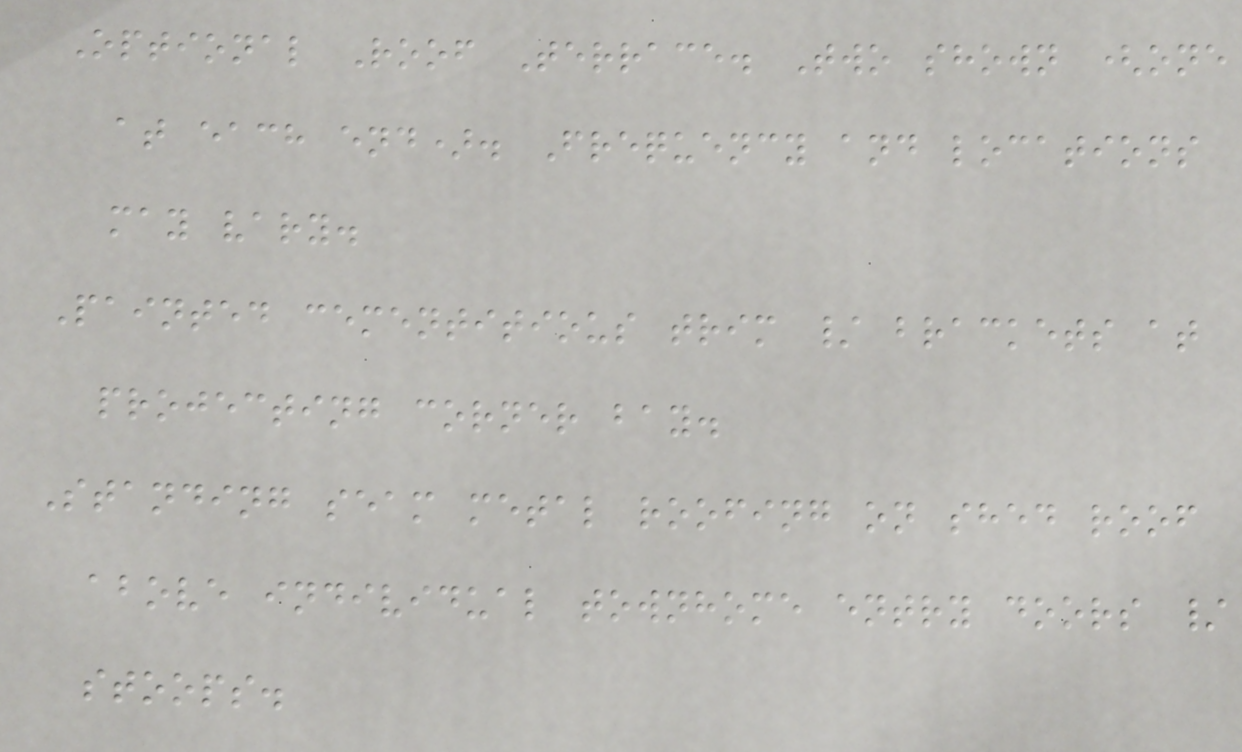Optional Roof Terrace. Two shown (one
at each end). Frequency and locations
may vary.
Painted cementitious trim / brackets at
projecting corner bay.
Standing seam metal roofing on shed roof
above individual townhome entry doors /
stoops.
